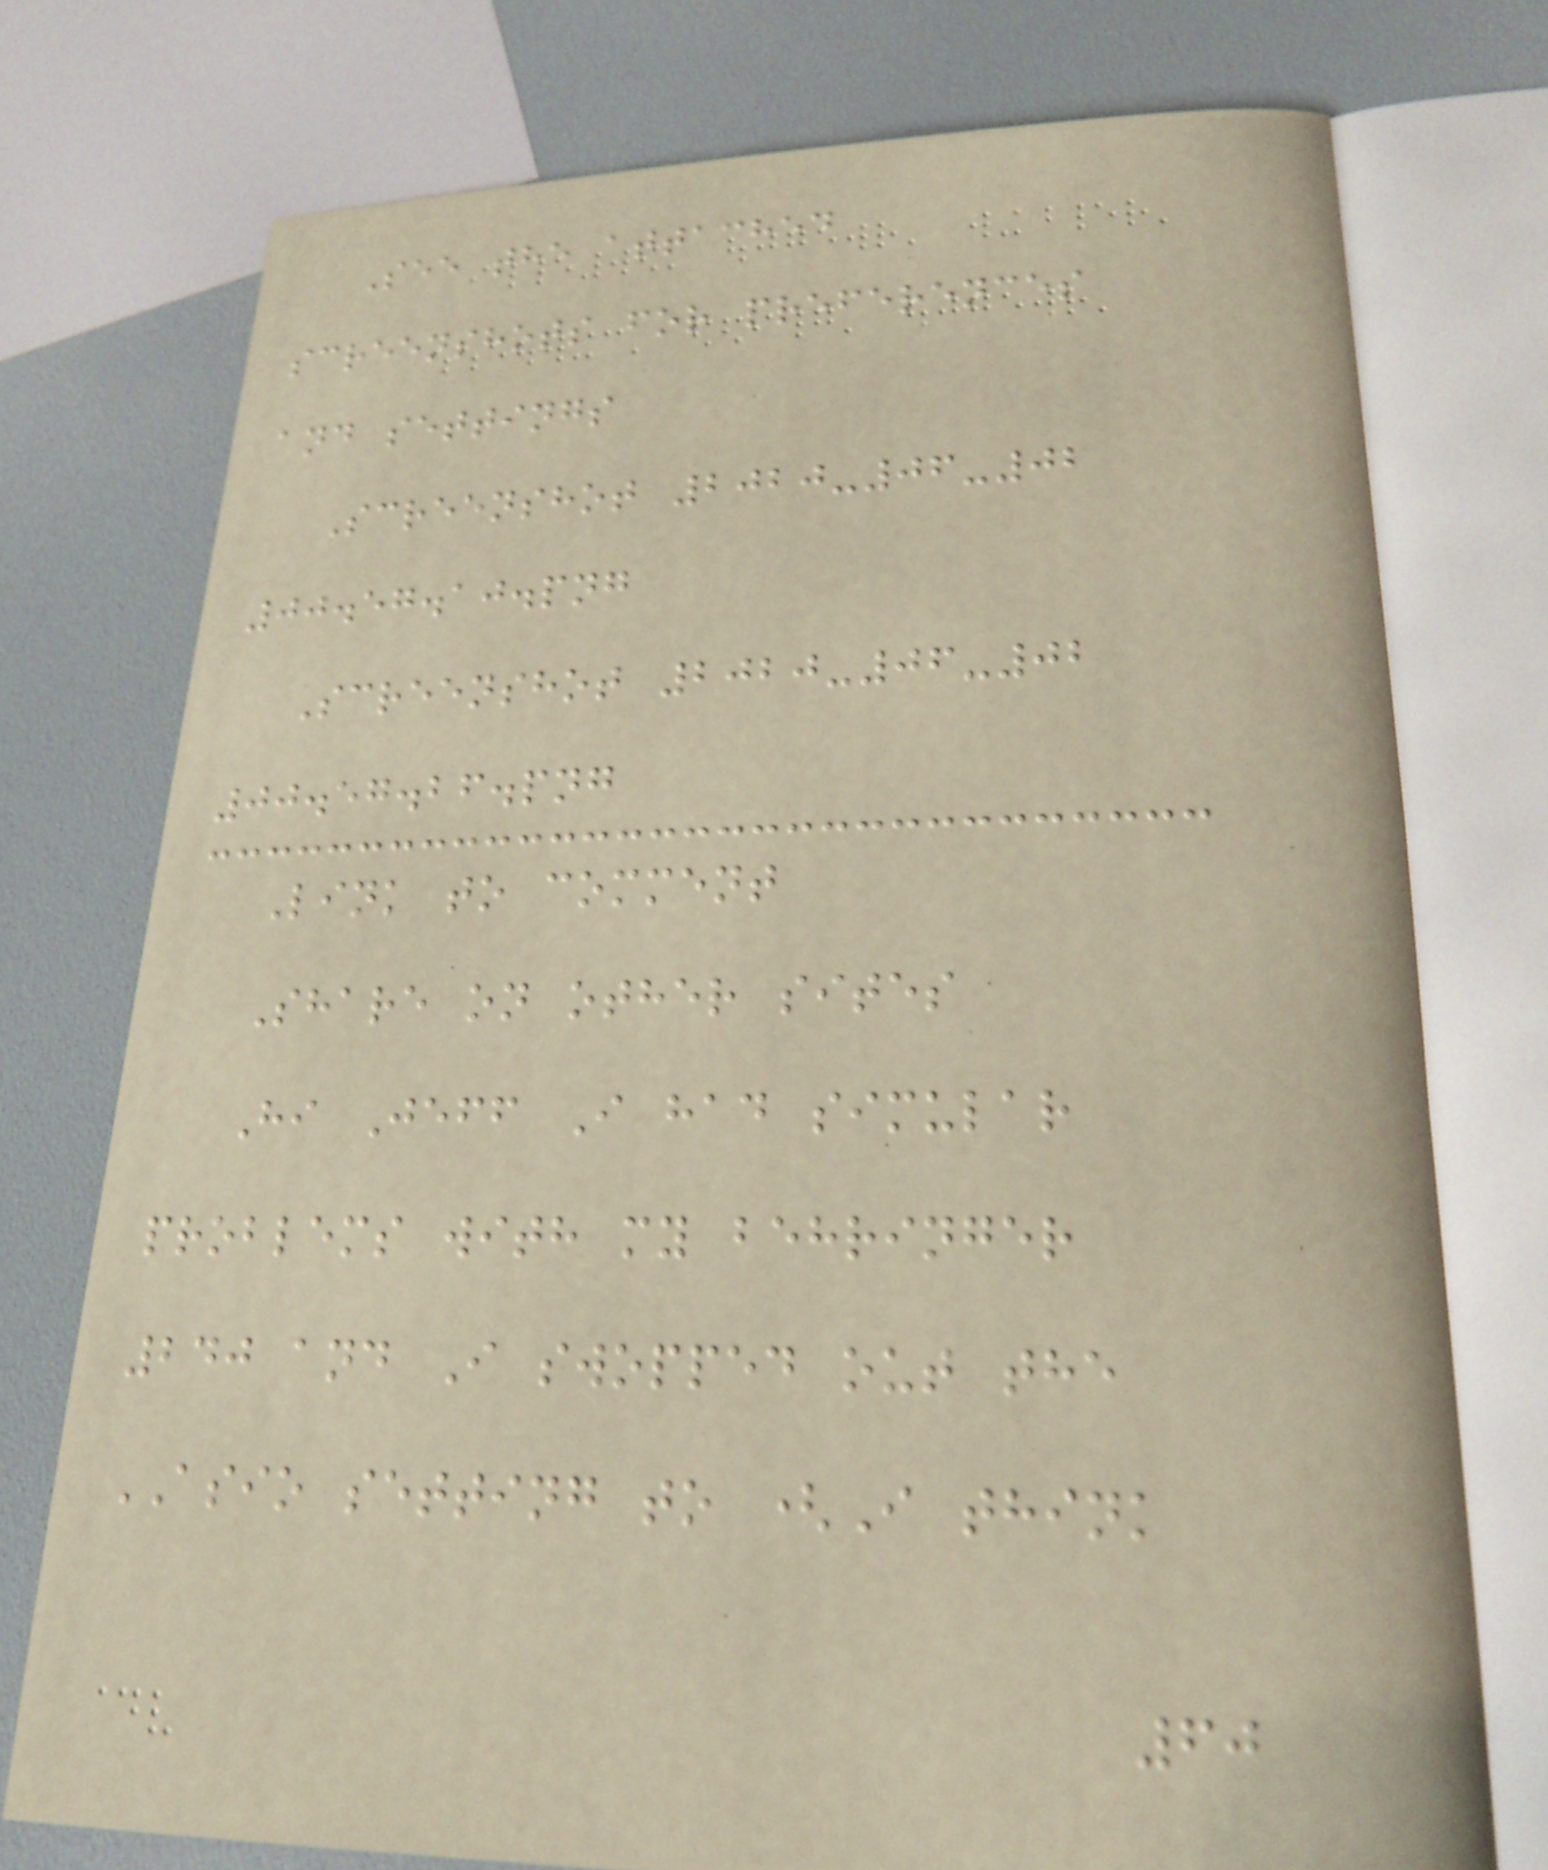See the attached
screenshots for preferences
and settings
Screenshot 2020-06-02
00.57.10.png
Screenshot 2020-06-02
00.57.26.png
Link to comment
Share on other sites
Hi Jeff I had simular
problems with my behringer
240 and I swopped out the
ASIO setting to (I think
60
